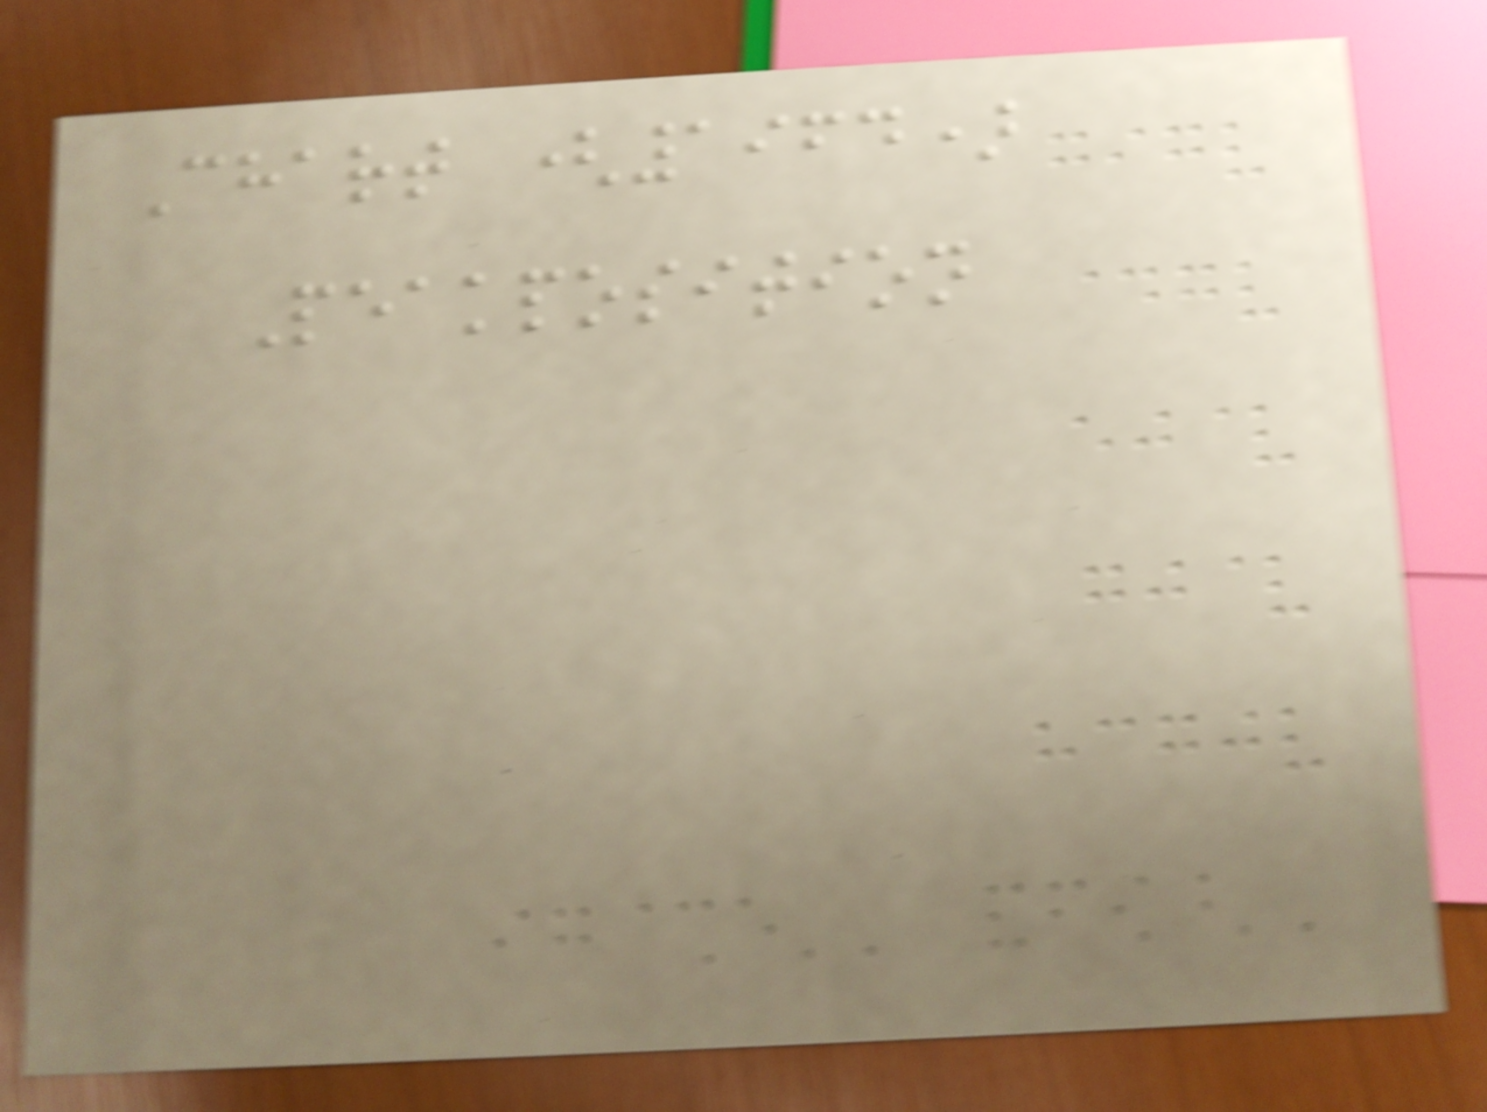Chart (1964)
Peakposition
